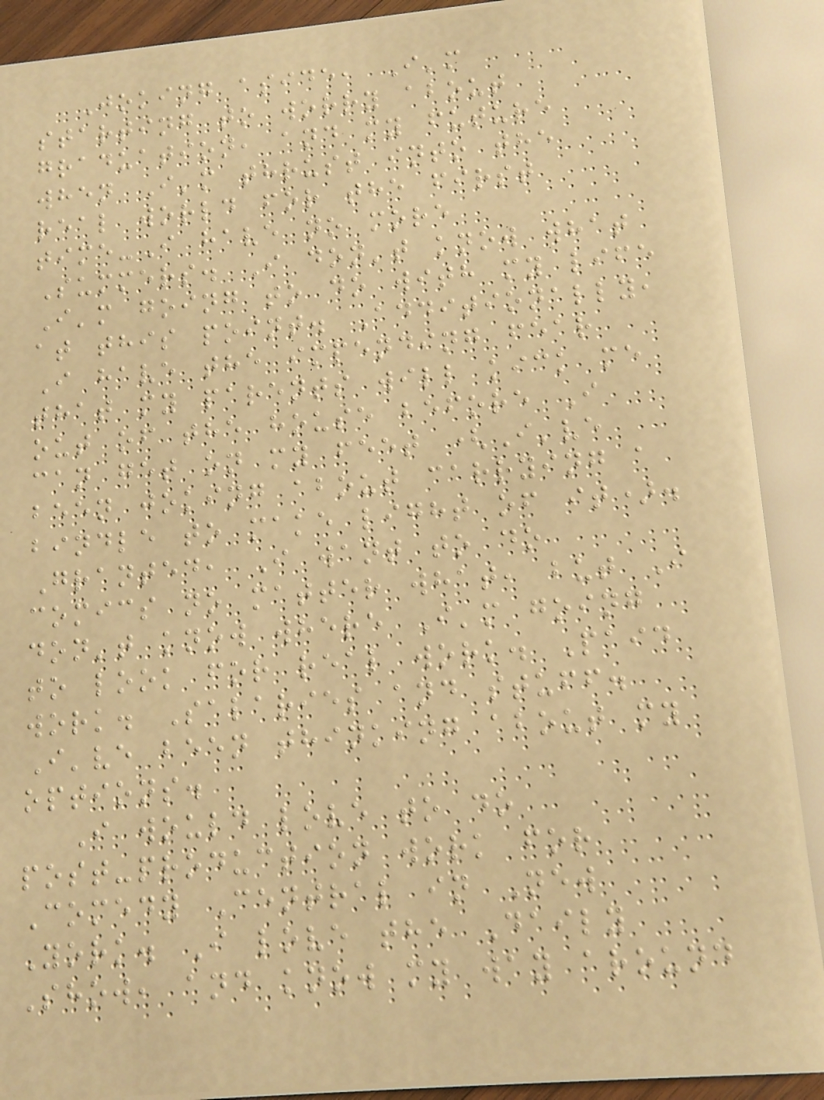Joking aside, I'm
starting to worry about
graduation, and my future
when I'm thrust into the
real world for the first
time-I have no more
Summers. I don't know what
I'm going to do with my life
at this point. Additionally,
I have the impending fear
that my parents will kick me
out of the house before I
can get on my feet (I've
been joking about carrying a
bindle to make light of it).
Granted, I want to do
comics no matter what, but I
don't know where I'm going
to look for real work. Paid
work. Salaries and stuff.
I've been thinking about my
options.
I would love to do
post-production work for
Comedy Central in New
York. I love the Daily
Show, and know my way around
